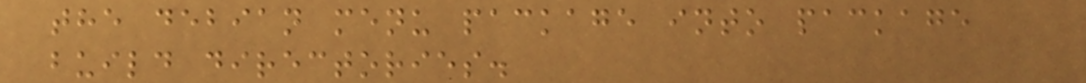the debian menu package into package
build directories.
